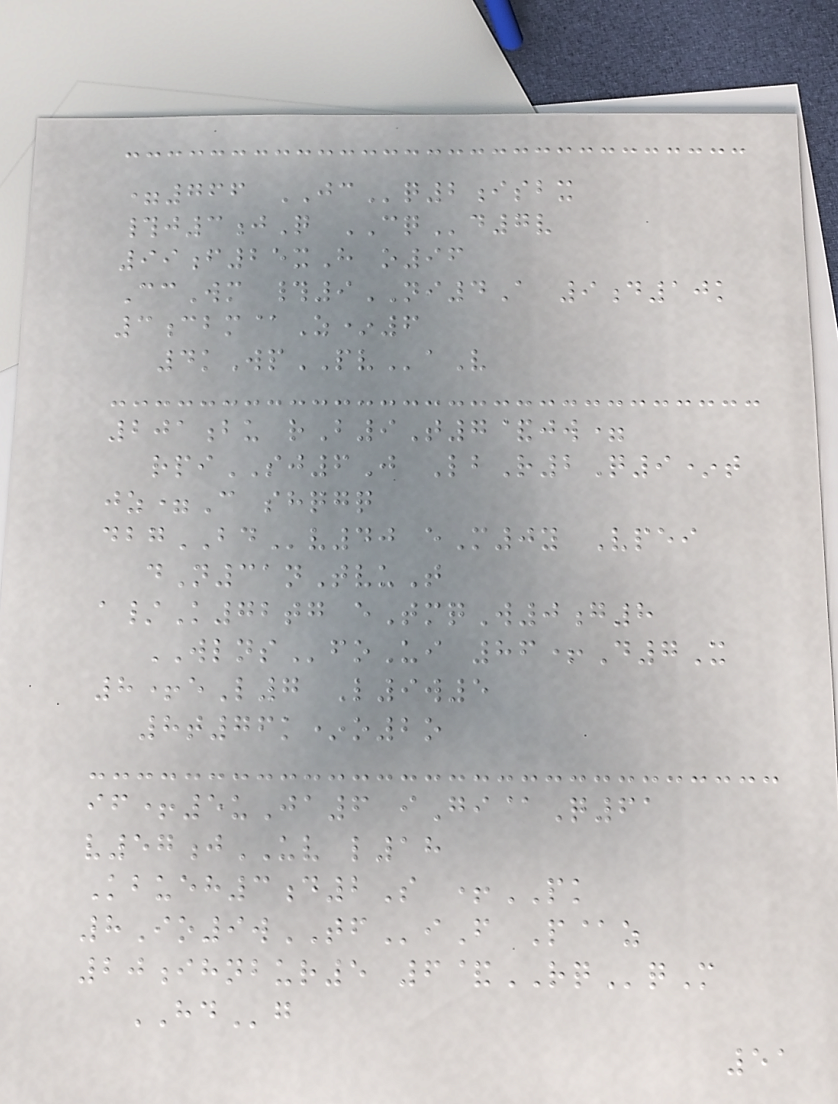=766 JCq2isbx
#j3jQ CQd7v
99f25xH o96
CcWm #9NI4A 9d10k
3cbm@Z*6
4kWpPVaV
201bu rB9T7&jw=
rpiSJ6J LbR2Q9*t
jz=C shqgq
dbgBDv40 eM0y Vpei
dN31nTvuT
a/K72tg eTmqW0g8
WLNSfoUi 86+D7X
8+eL7 L9w5
8t76k*o2o
if+5uJa6 iGi@Q61
v57jUV l18
Kbueh3d2S +PK
8Io9wTFiF P@z
20ihnbur5 6&RQqM
HDg
51
